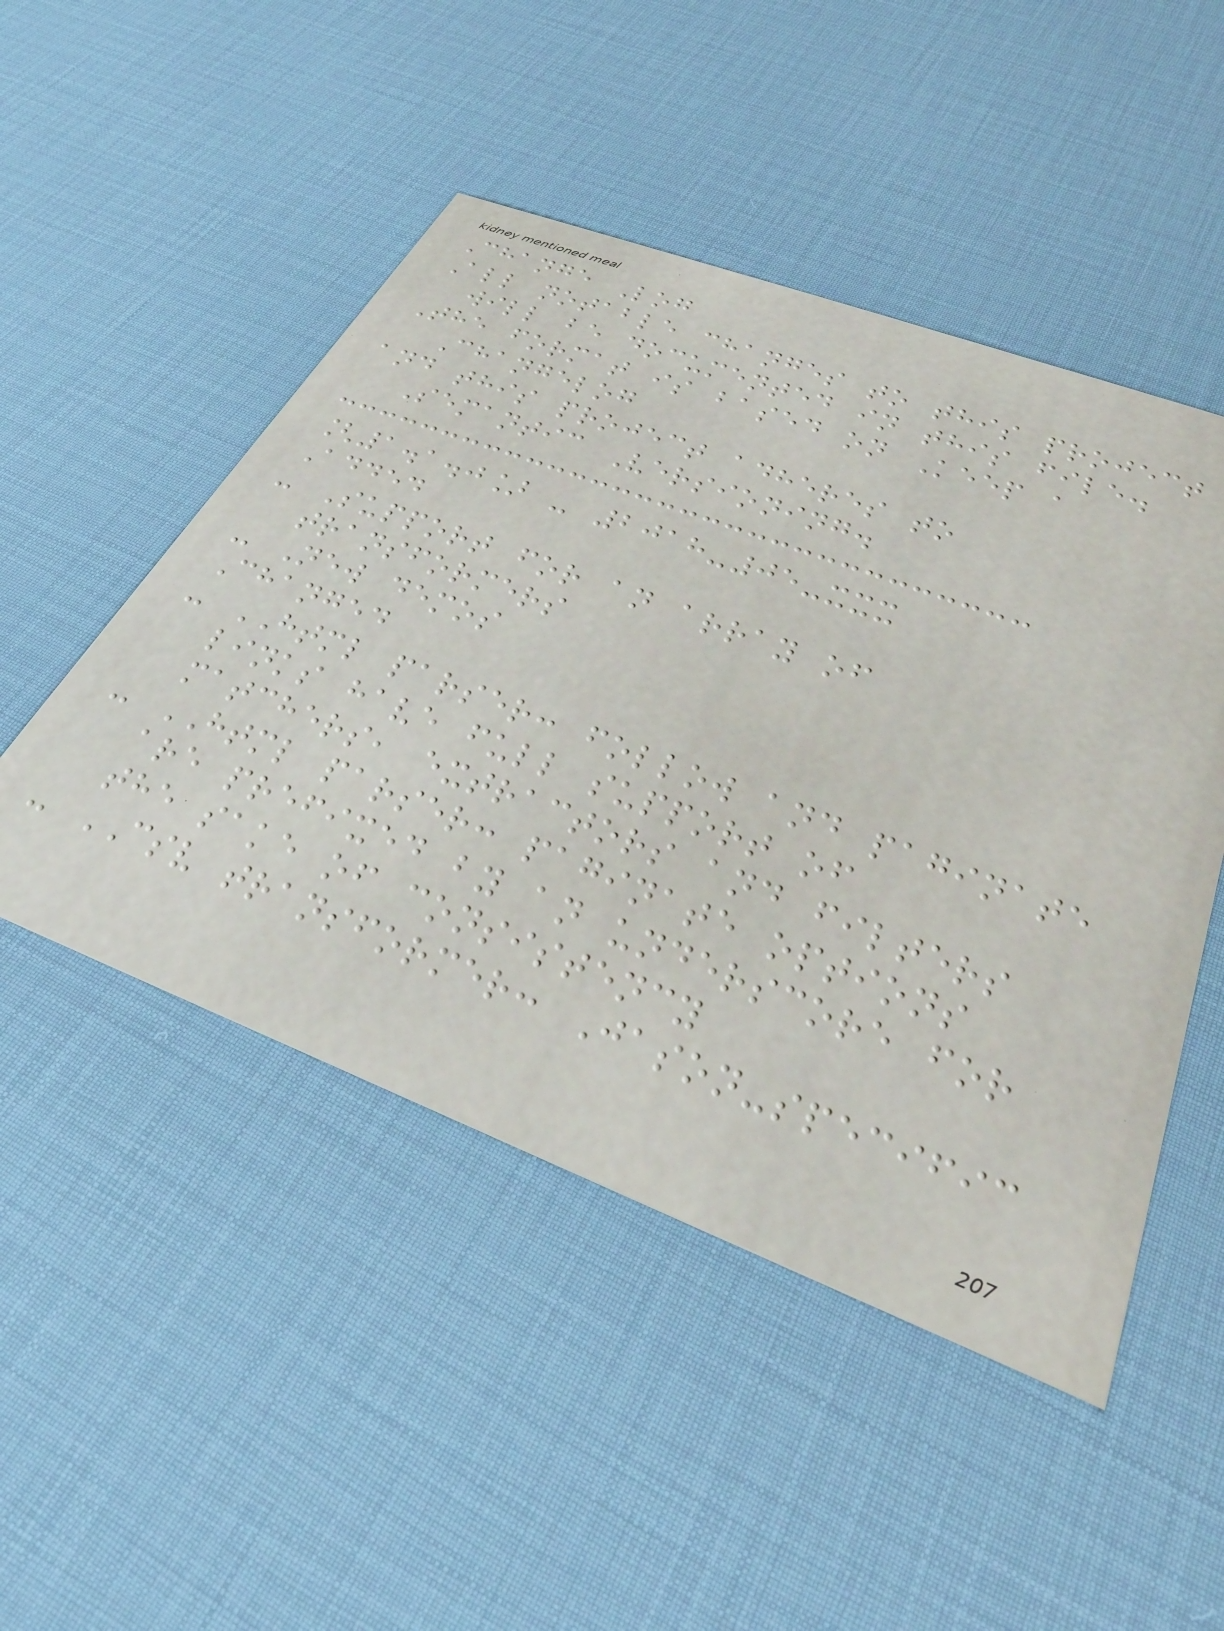Change Log
All notable changes to this project
will be documented in this file.
The format is based on Keep a
Changelog
and this project adheres to
Semantic Versioning.
[1.1.0] - 2018-05-xxx
Added
- Support for an array of
transformers
- New demos
Changed
- HTML parser: follow and paginate
links have full support of
matchers, extractors and filters
- HTML parser: paginate options
are prefixed by an underscore for
the sake of consistency
- CSV transformer: Jason-specific
